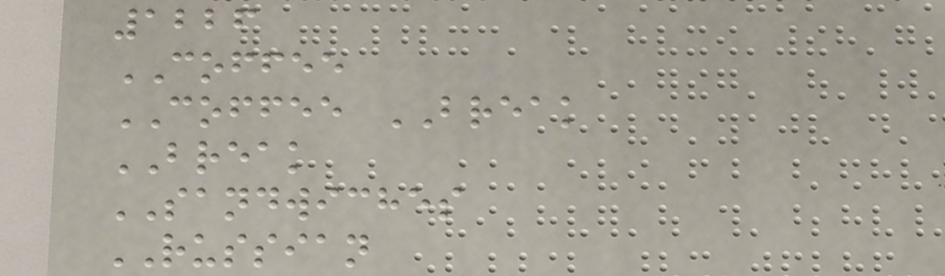1226
COFFEE
COFFEE BREAK
BREAK
SANDWICHES
RUSSIAN
